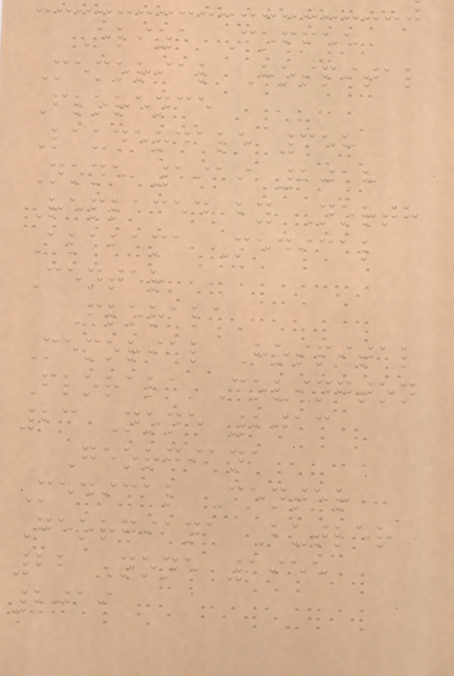Eliza Coffee
Memorial Hospital
Florence
Lauderdale 358
None 1919 2018
Replaced by North
Alabama Medical
Center
Florala
Memorial Hospital
Florala Covington
23 None 2013
Georgiana
Medical Center
Georgiana Butler
22 None 1955
2019
